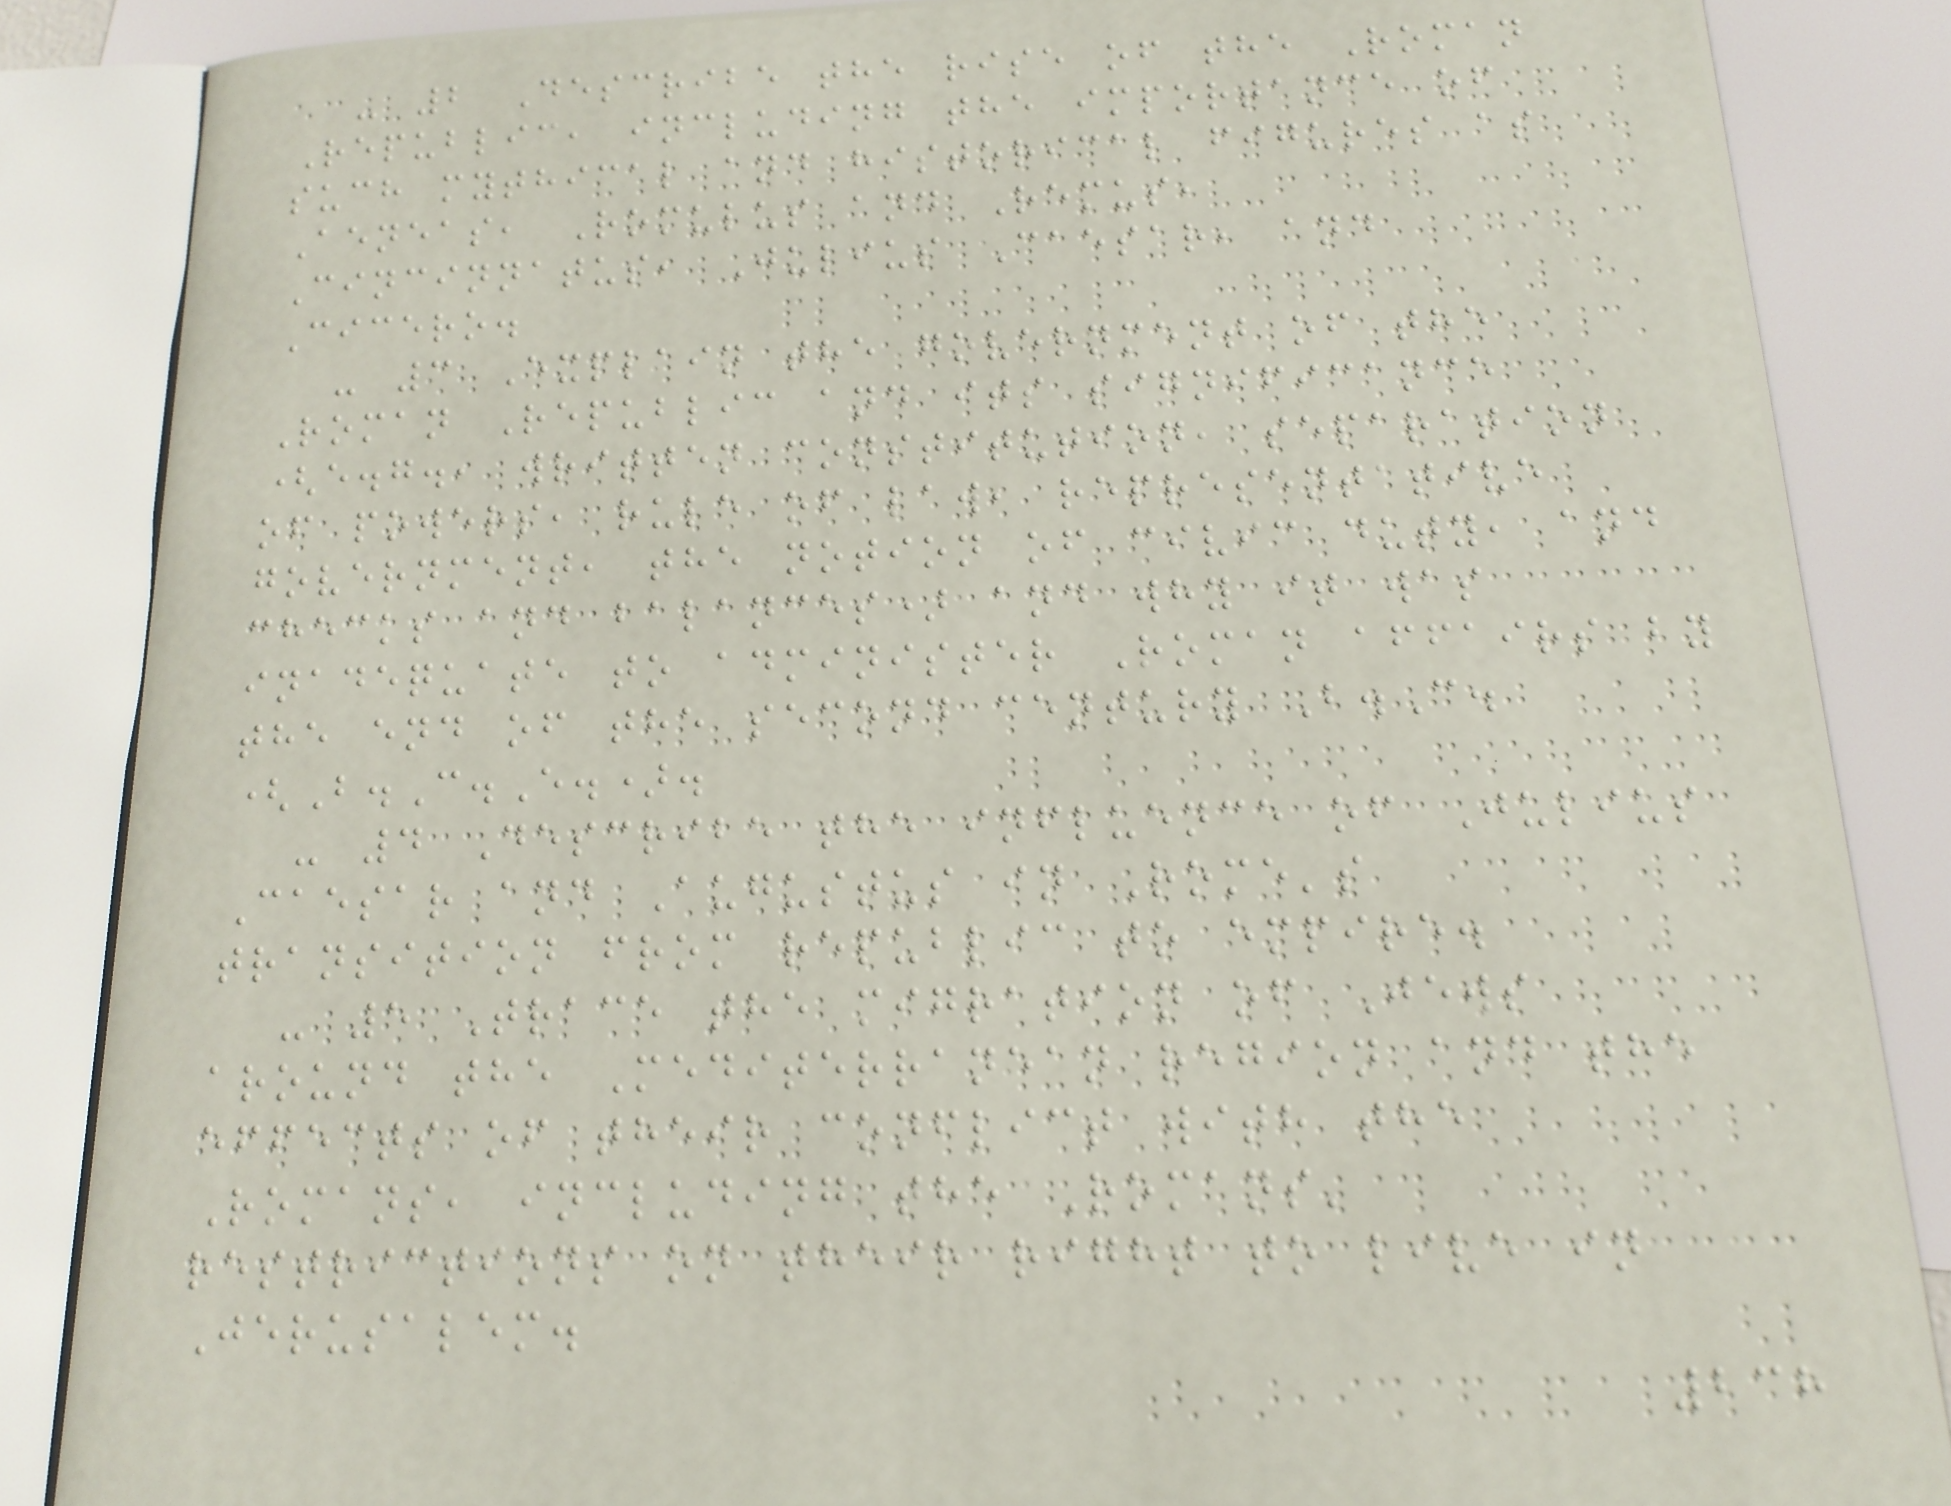- 2 Describe the rise of the Roman
Republic, including the importance of
such mythical and historical figures as
Aeneas, Romulus and Remus,
Cincinnatus, Julius Caesar, and
Cicero.
- 3 Explain the government of the
Roman Republic and its significance
(e.g., written constitution, separation
of powers, rule of law, representative
government, the notion of civic duty, and
checks and balances) and why it was
inadequate to administer Roman affairs by
the end of the second century B.C.
(B.C.E.).
- 4 Describe the influence of Julius
Caesar and Augustus in Rome's
transition from republic to empire.
- 5 Trace the migration of Jews
around the Mediterranean region and the
effects of their conflict with the
Romans, including the Romans'
restrictions on their right to live in
Jerusalem.
238
